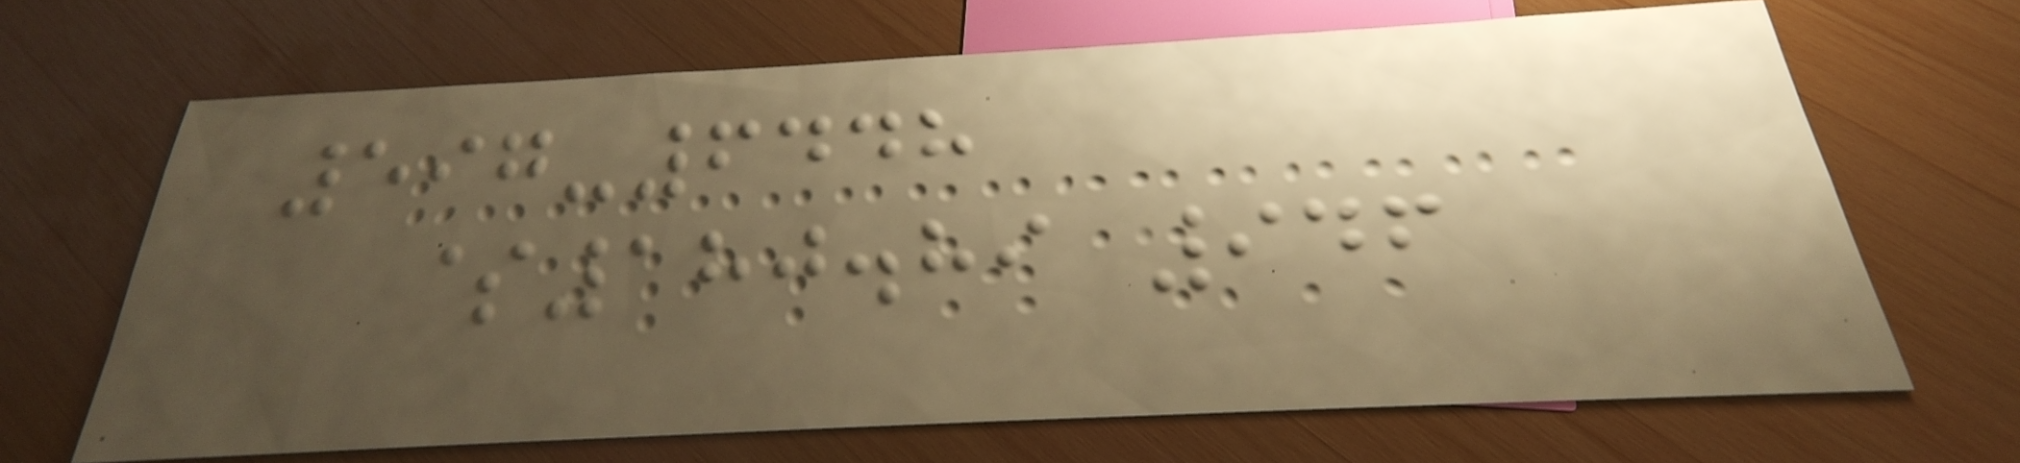597-6448
$180.89 946
